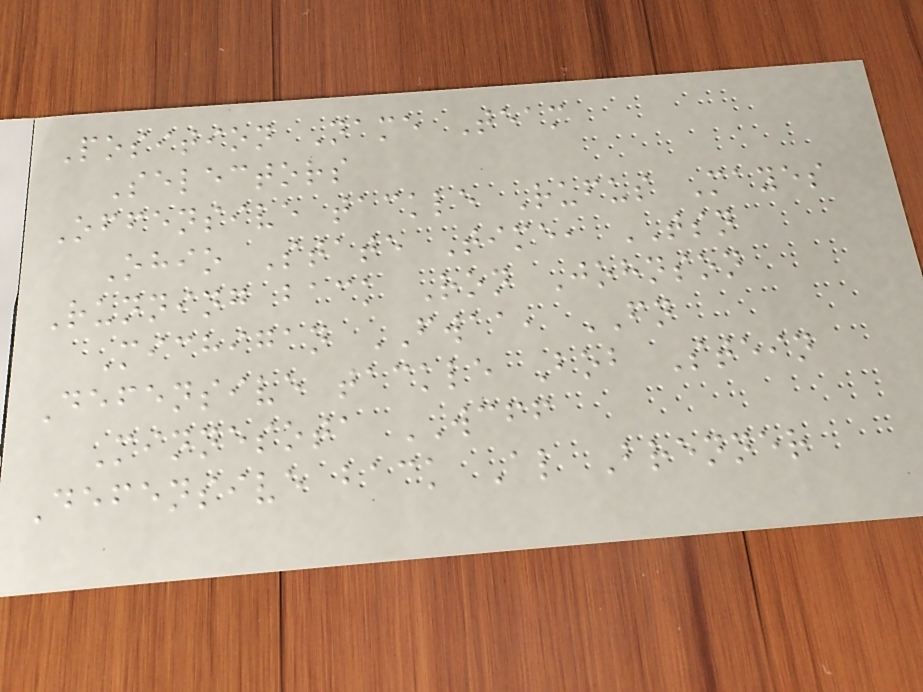Position Name Team
Selectors
Offensive tackle Rufus Mayes
Ohio State Time, TSN
Running back Ron Johnson
Michigan FWAA, FN
Defensive tackle Bob Stein
Minnesota WCFF
Defensive back Al Brenner
